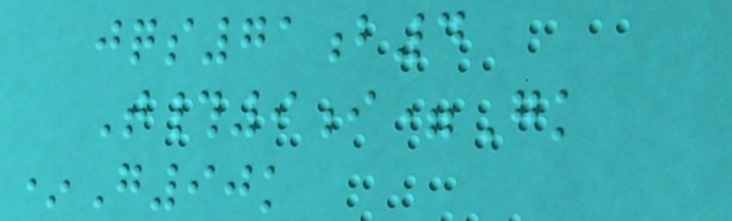jqs71b4
T#9i=Gk
*G90k
